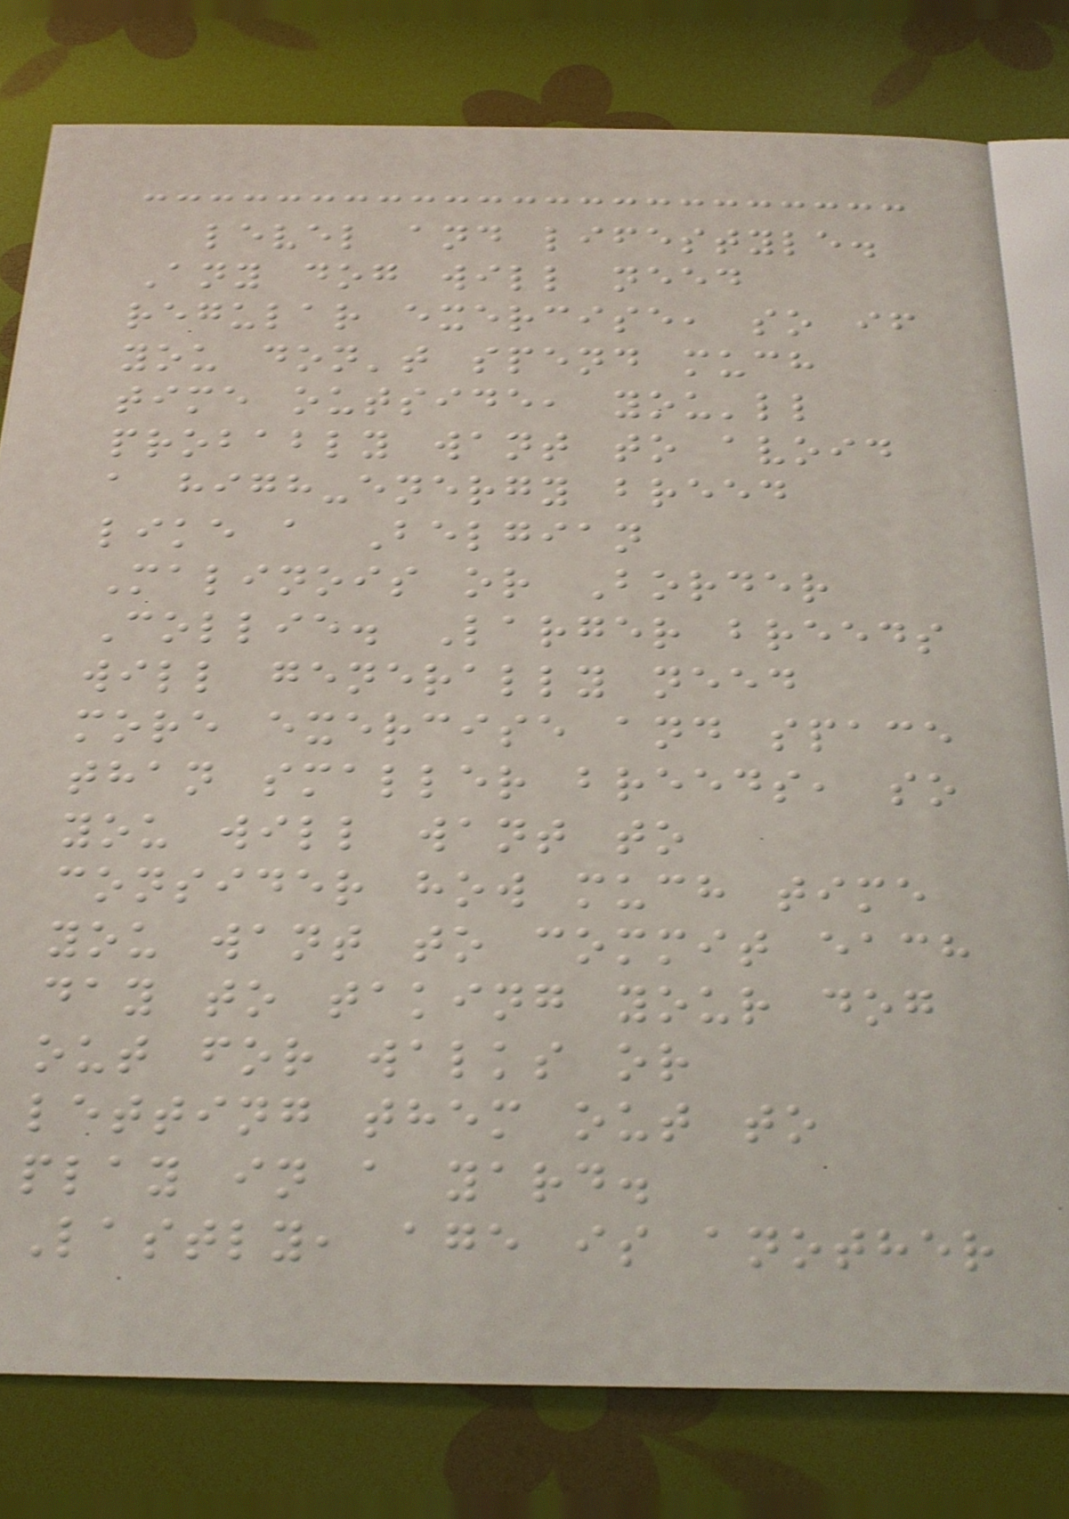level and lifestyle.
Any dog will need
regular exercise, so if
you don't spend much
time outside, you'll
probably want to avoid
a high-energy breed
like a Belgian
Malinois or Border
Collie. Larger breeds
will generally need
more exercise and space
than smaller breeds, so
you will want to
consider how much time
you want to commit each
day to taking your dog
out for walks or
letting them out to
play in a yard.
Lastly, age is another
